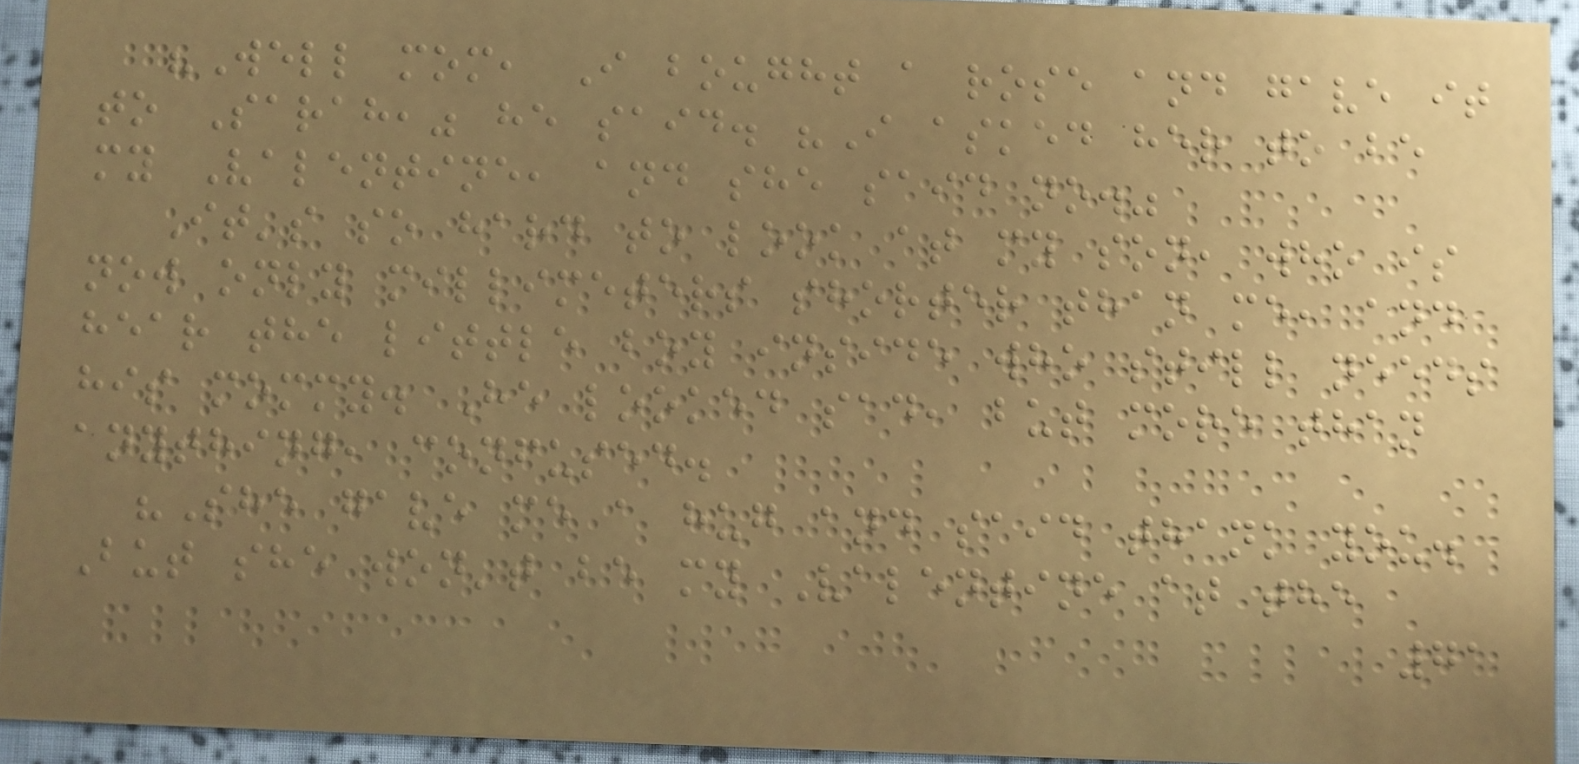"Well mom, I bought a rose and gave it
to Sarah," he said. "I asked her to be
my Valentine, and she said no."
It's so hard to look at my son, who is
now only millimeters shorter than me, and
hear the little boy inside who still needs
his mommy. He looked sad, but more than
anything, confused.
"She gave me a hug and said thank you.
But she won't be my Valentine at the
71
